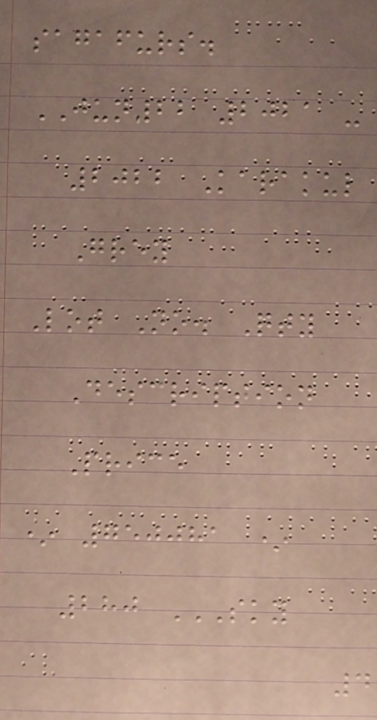sagafurs.
JUN22 2021 -
2022 Karakul
Grey
Lot No. Qty
Description
Price
* 750081 *
280 SKY
4
